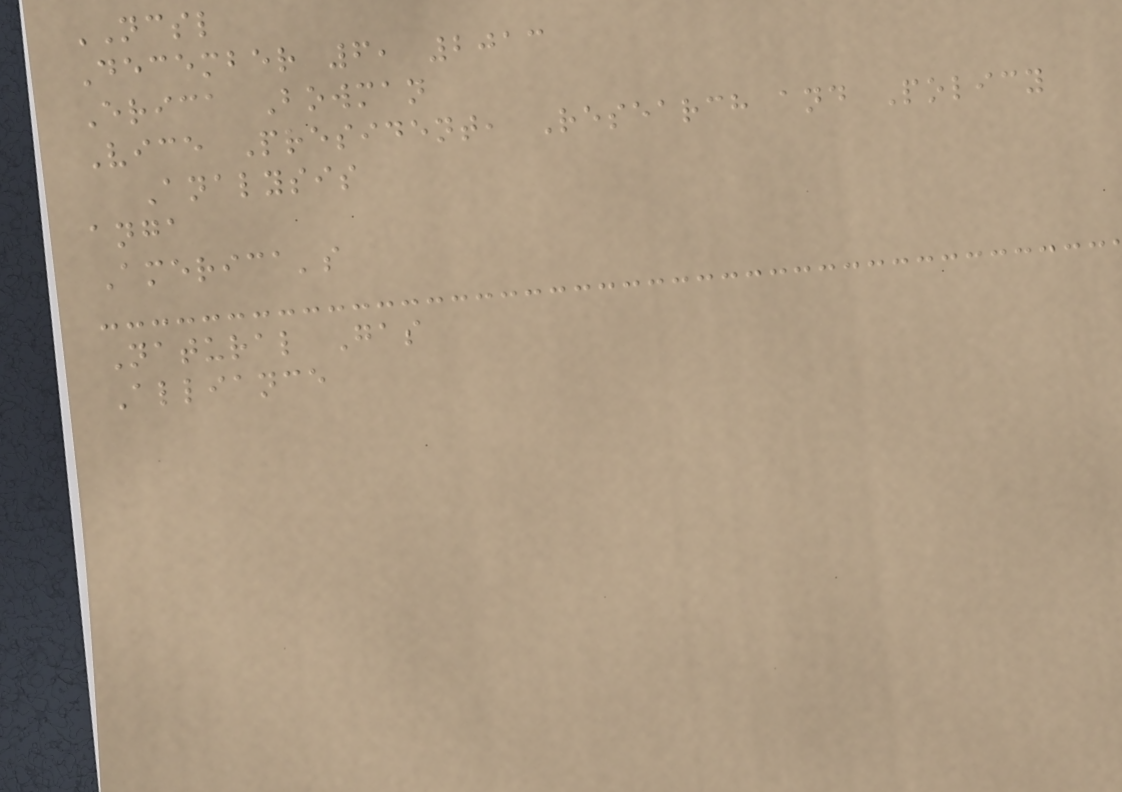NCSL
December 6, 2013
Erica Bowman
Vice President, Research and Policy
Analysis
anga
America's
Natural Gas
Alliance
